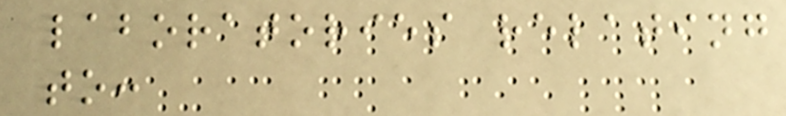laboratories relating
to:
